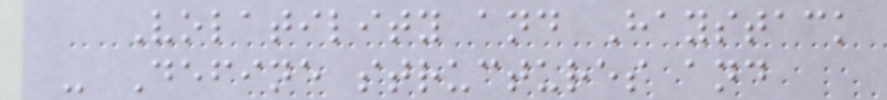Volatility and Haystack
- Define structures and
